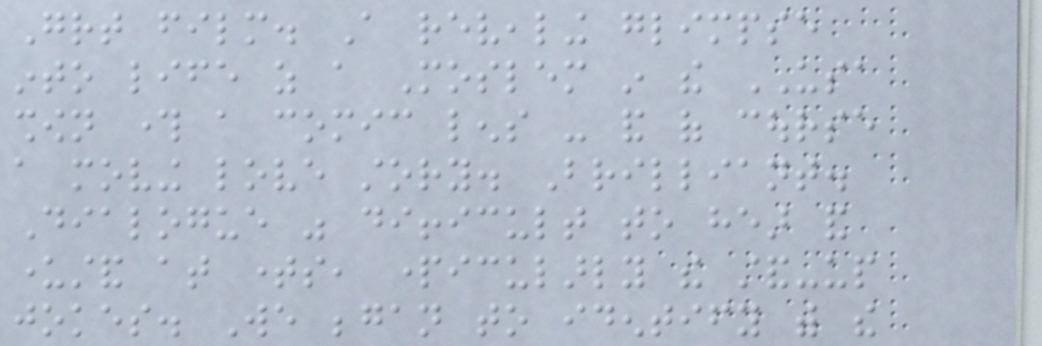Great film. A revealing glimpse
into life as a Moslem in the USA
shown through a comic lens - and of course
a moving love story. Brilliant.
Dialogue was difficult to hear and
understand at times, particularly the stand-up
jokes. We began to identify with the
